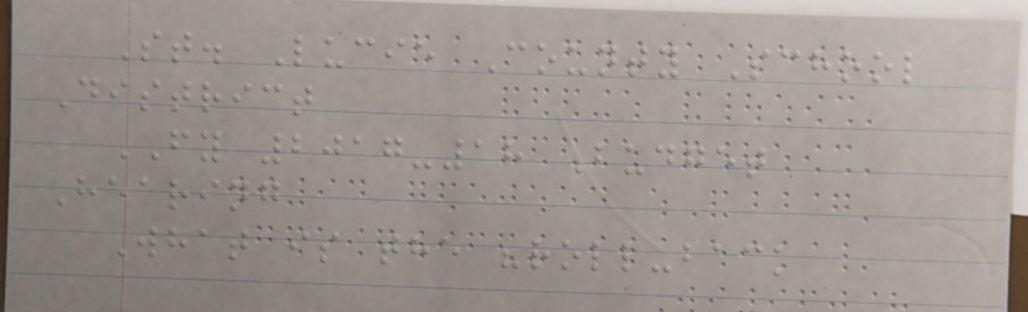St. Lucie County School
District
FY 2017-18 Budget
Hearing
What is the "roll-back
